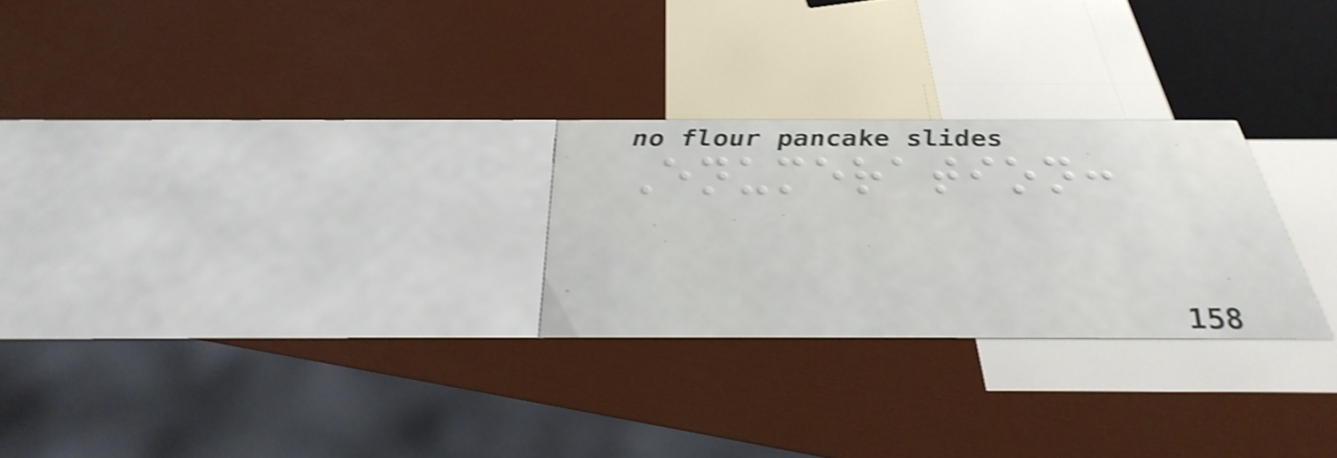Enumeration:
